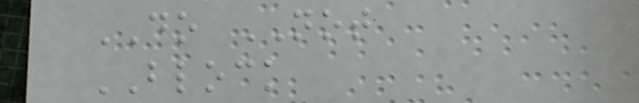DO NOT
BLOCK
